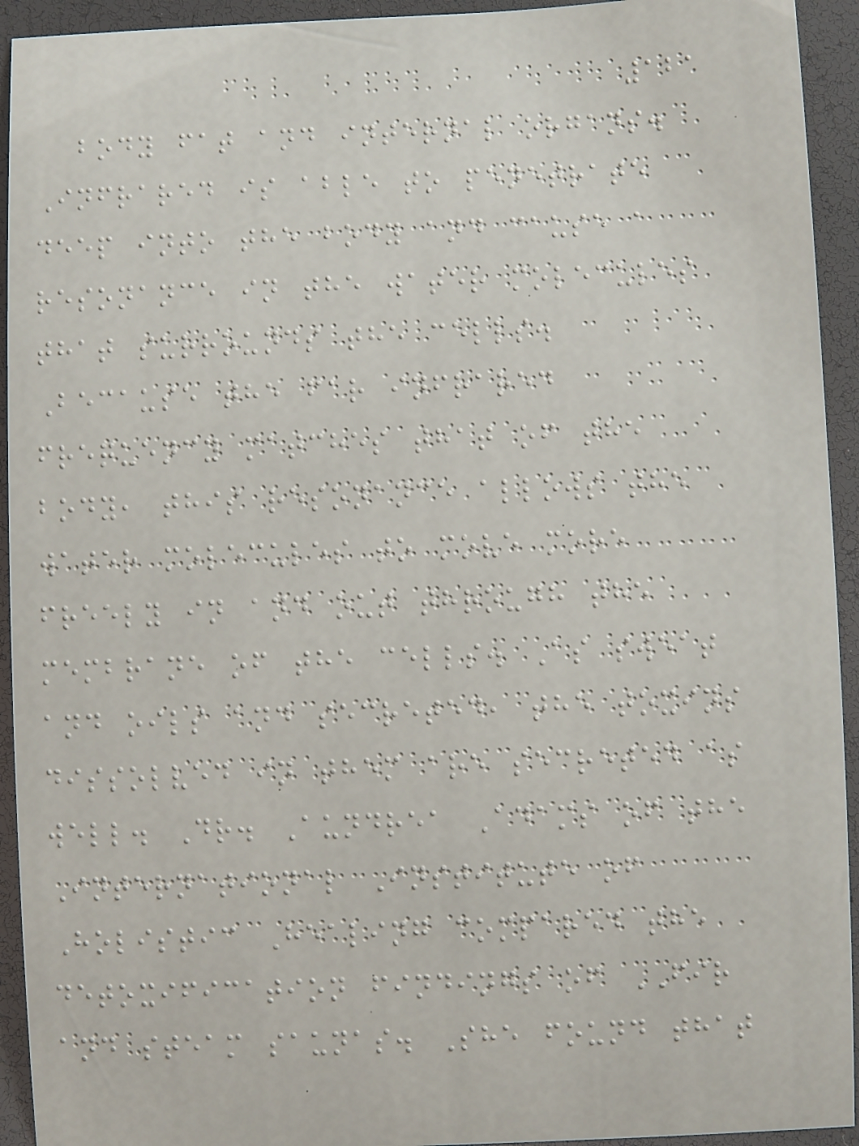121
body fat and internal organs.
Infrared is able to penetrate
deep into the body and cause a
resonance in the water molecules
that surrounds the cells.
Because the far infrared
frequency matches that of the
body, this resonance allows the
water molecules to move more
freely in and out through the
membrane of the cells. As sweat
and oils and secreted, the toxins
dissolved in them are secreted as
well. Dr. Aundrea Adams of the
International Institute of
Holistic Healing compared the
detoxification findings of FIR
and steam saunas. She found that
